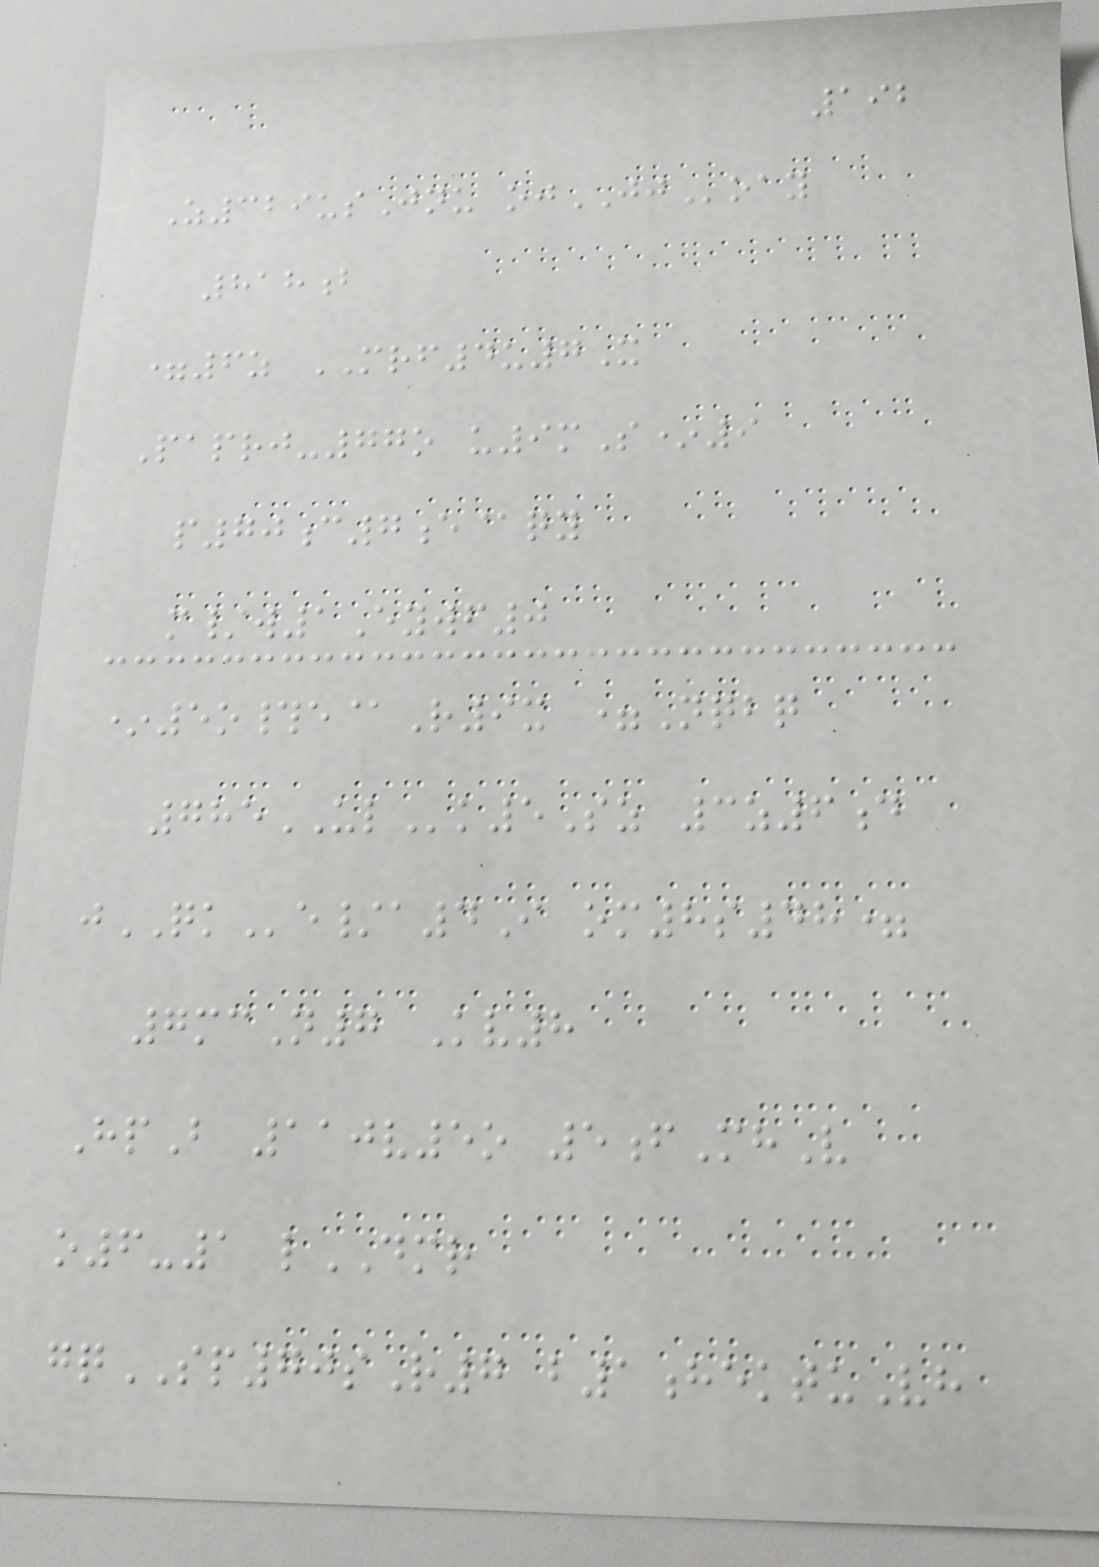192
Z329usJnu ojJJoay
818b
=6z MRF4u7X
Paprj-77o u9mS*9
p70c7e@qy
m/w1Eywf0
*5o#e@R9x =Nqbq
785ULk5Sz 3z6d
jQKe/a4I om8s48=
7mcN7 Kv8
HpB 110v5o 5fMhV
o6-1 lDMR
gqSP70sR7 b1hektuVh
